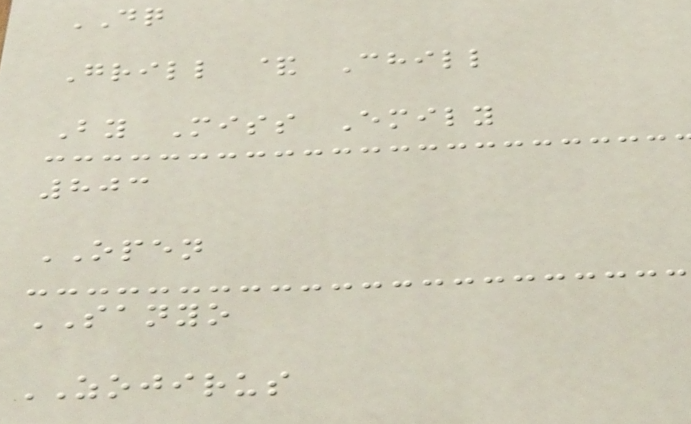DQ
Grill & Chill
By Miss Emily
803
OPEN
SANYO
ZOJIRUS
